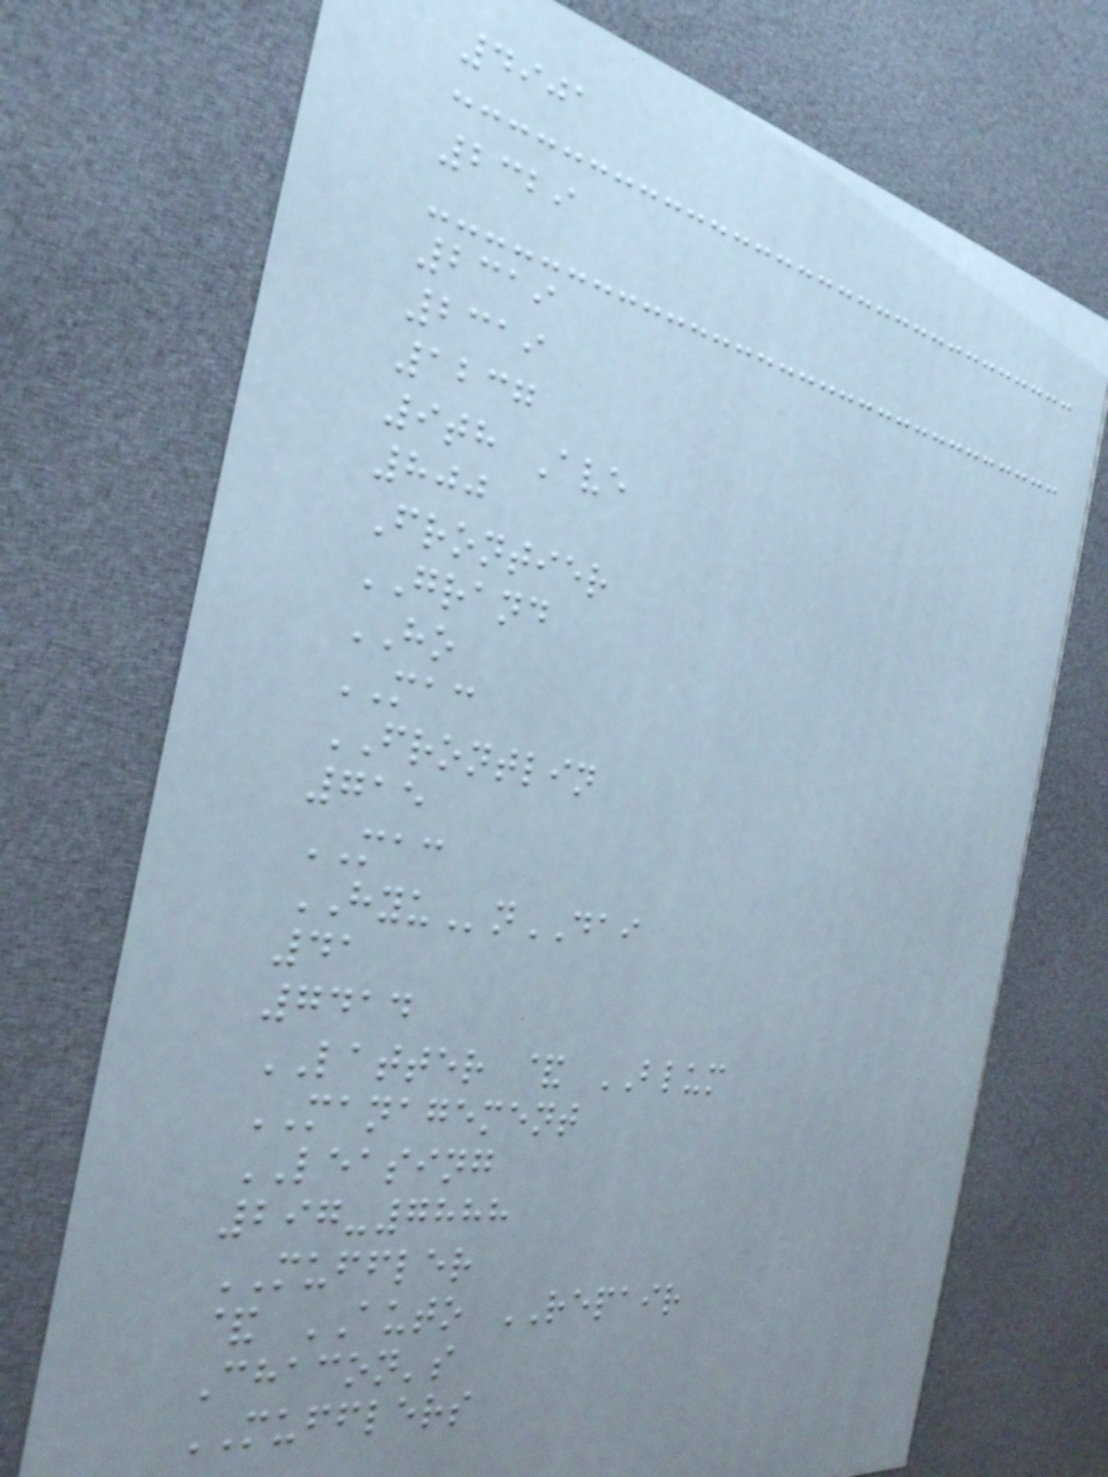4901
2329
2319
2319
1237
9th Ave
800
Frontier
GRAND
HO
MAC
FRONTLIN
715
MAC
HYUnDAI
41
7414
LATTER & BLUM
MANAGEMENT
LEASING
297-7888
MUFFLER
& AUTO REPAIR
Chacon's
MUFFLERS
